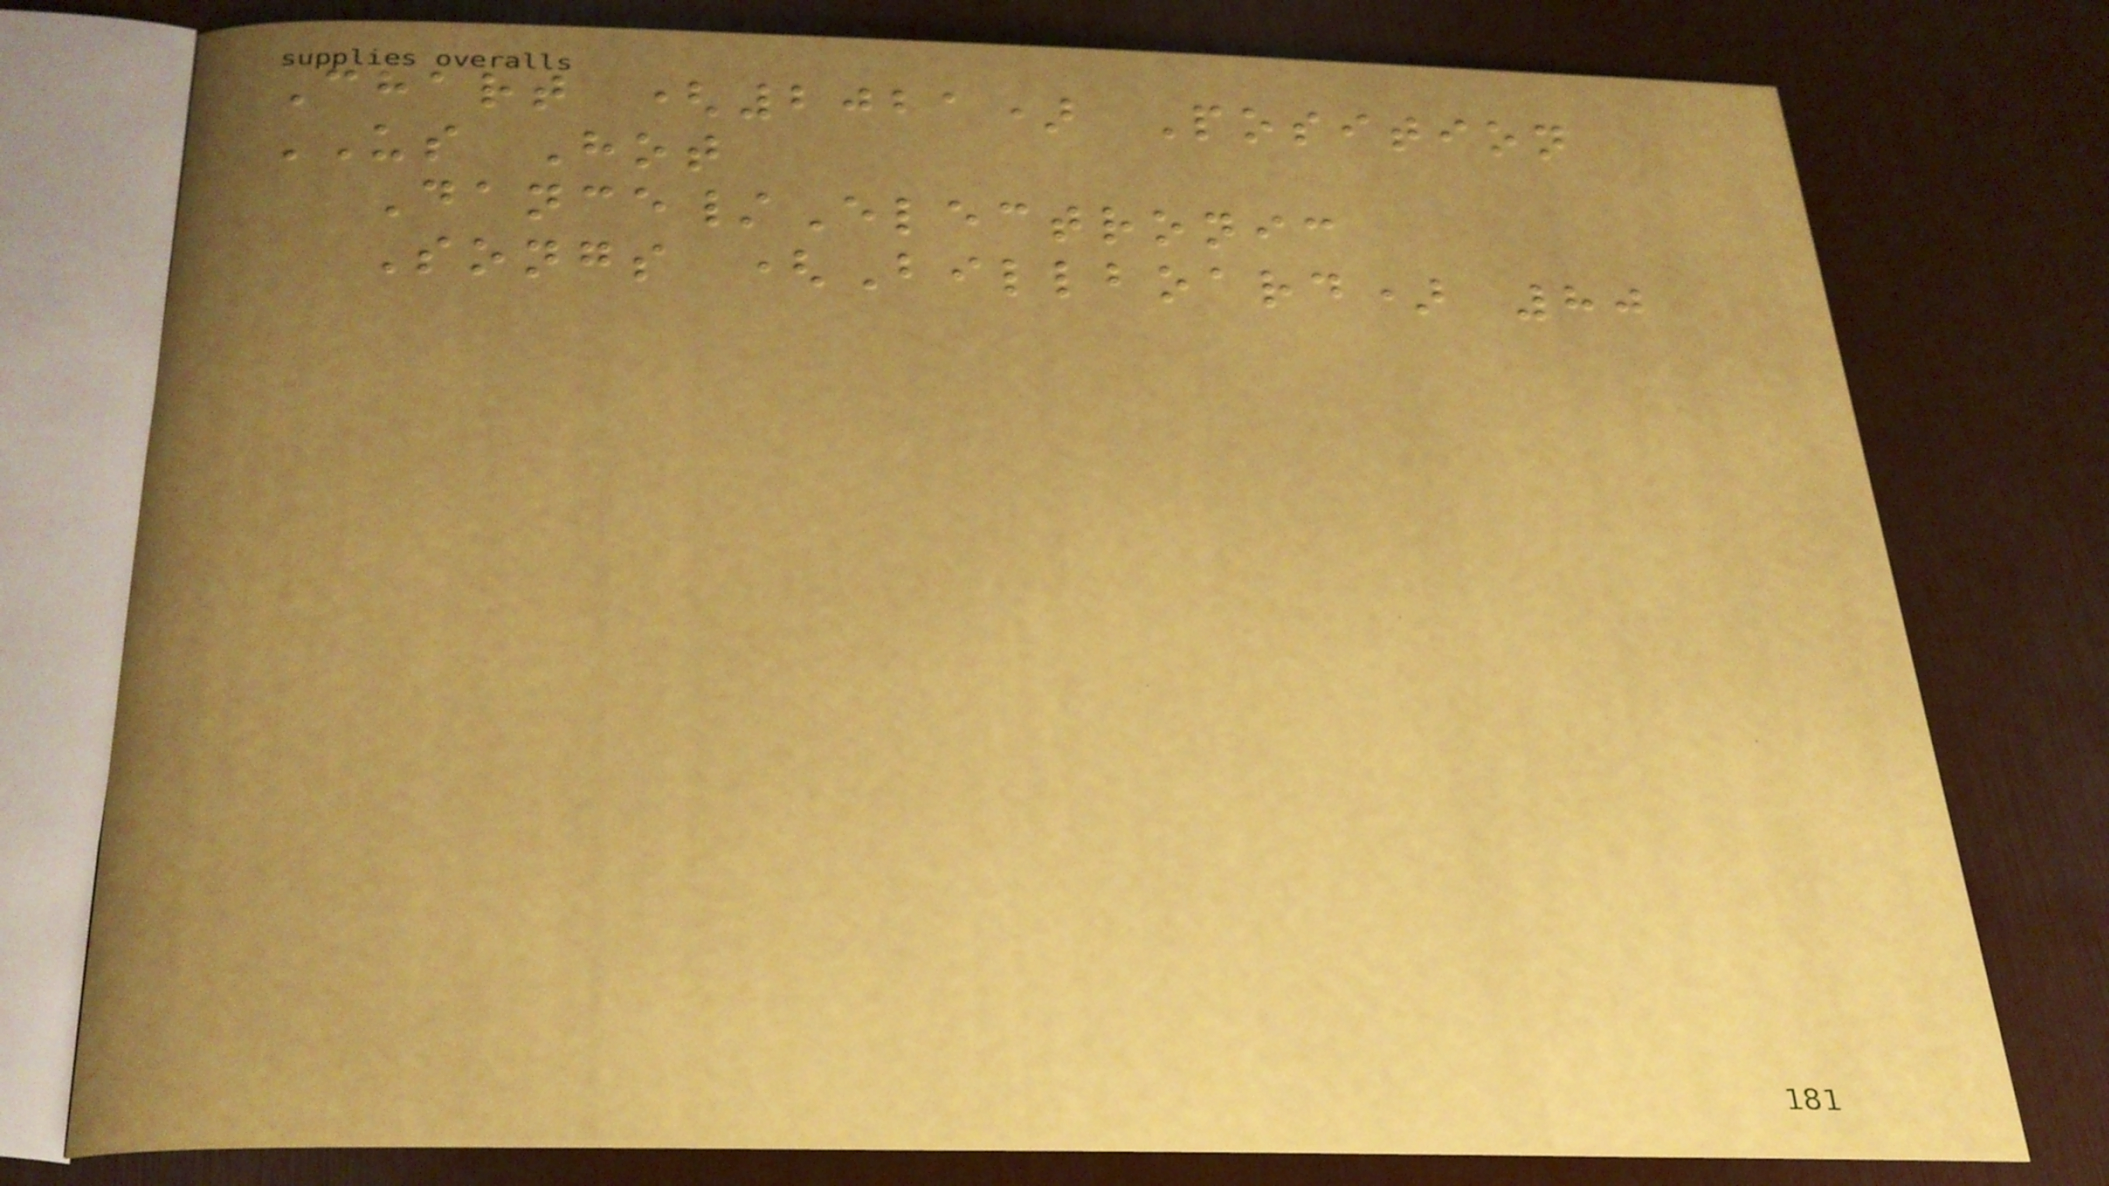Chart (2021) Position
US Hot
Dance/Electronic
Songs (Billboard) 80
